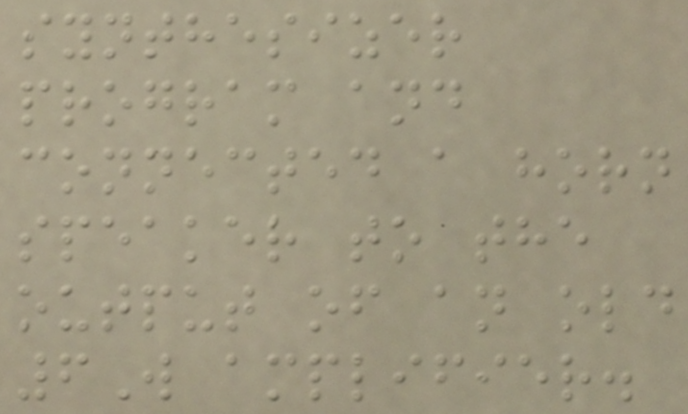synthesizer
program and
connected a horn
speaker to the
output of an old
6W amplifier.
